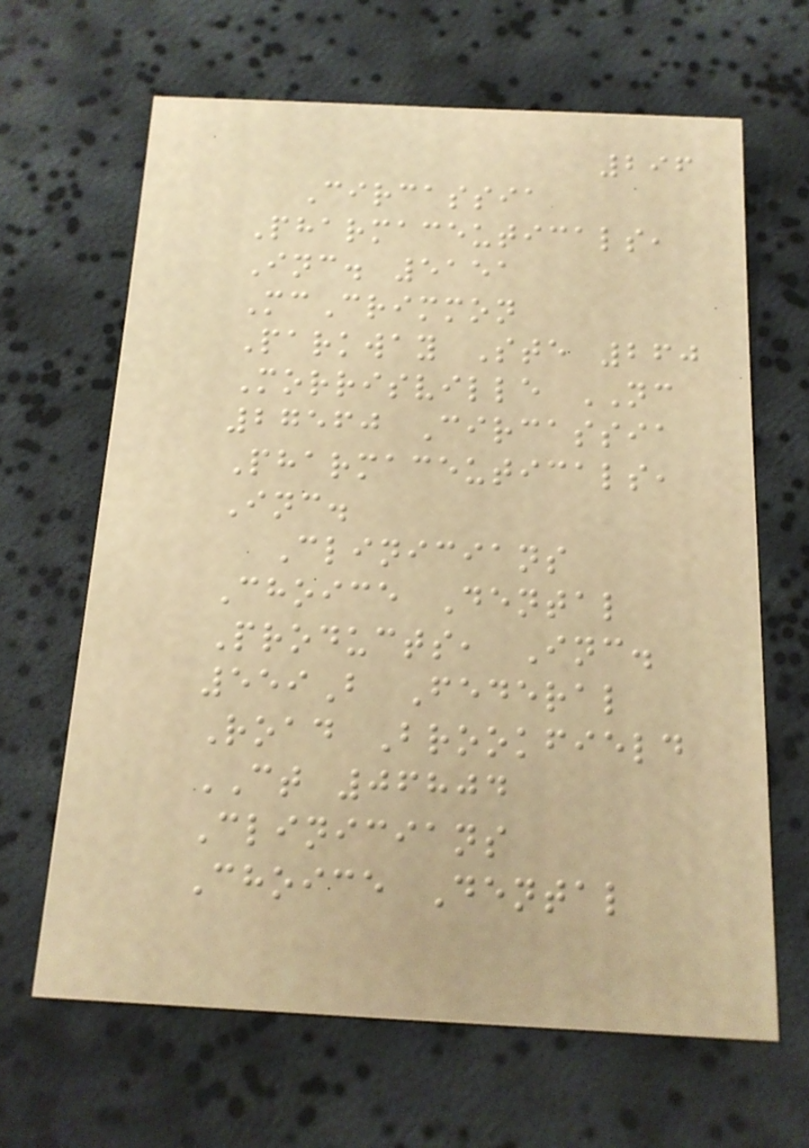296
Circassia
Pharmaceuticals,
Inc. 5151
McCrimmon
Parkway Ste 260
Morrisville NC
27560 Circassia
Pharmaceuticals,
Inc.
Clinicians
Choice Dental
Products, Inc.
559B Federal
Road Brookfield
CT 06804
Clinicians
Choice Dental
